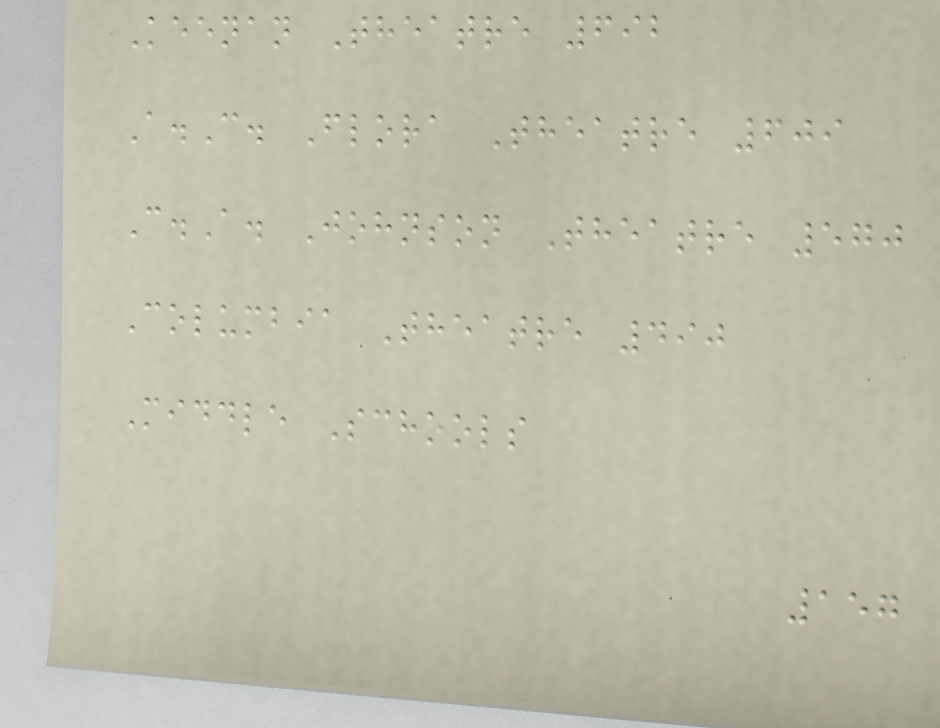Keenan Theatre 692
A.C. Flora Theatre 609
C.A. Johnson Theatre 570
Columbia Theatre 490
Middle Schools
157
